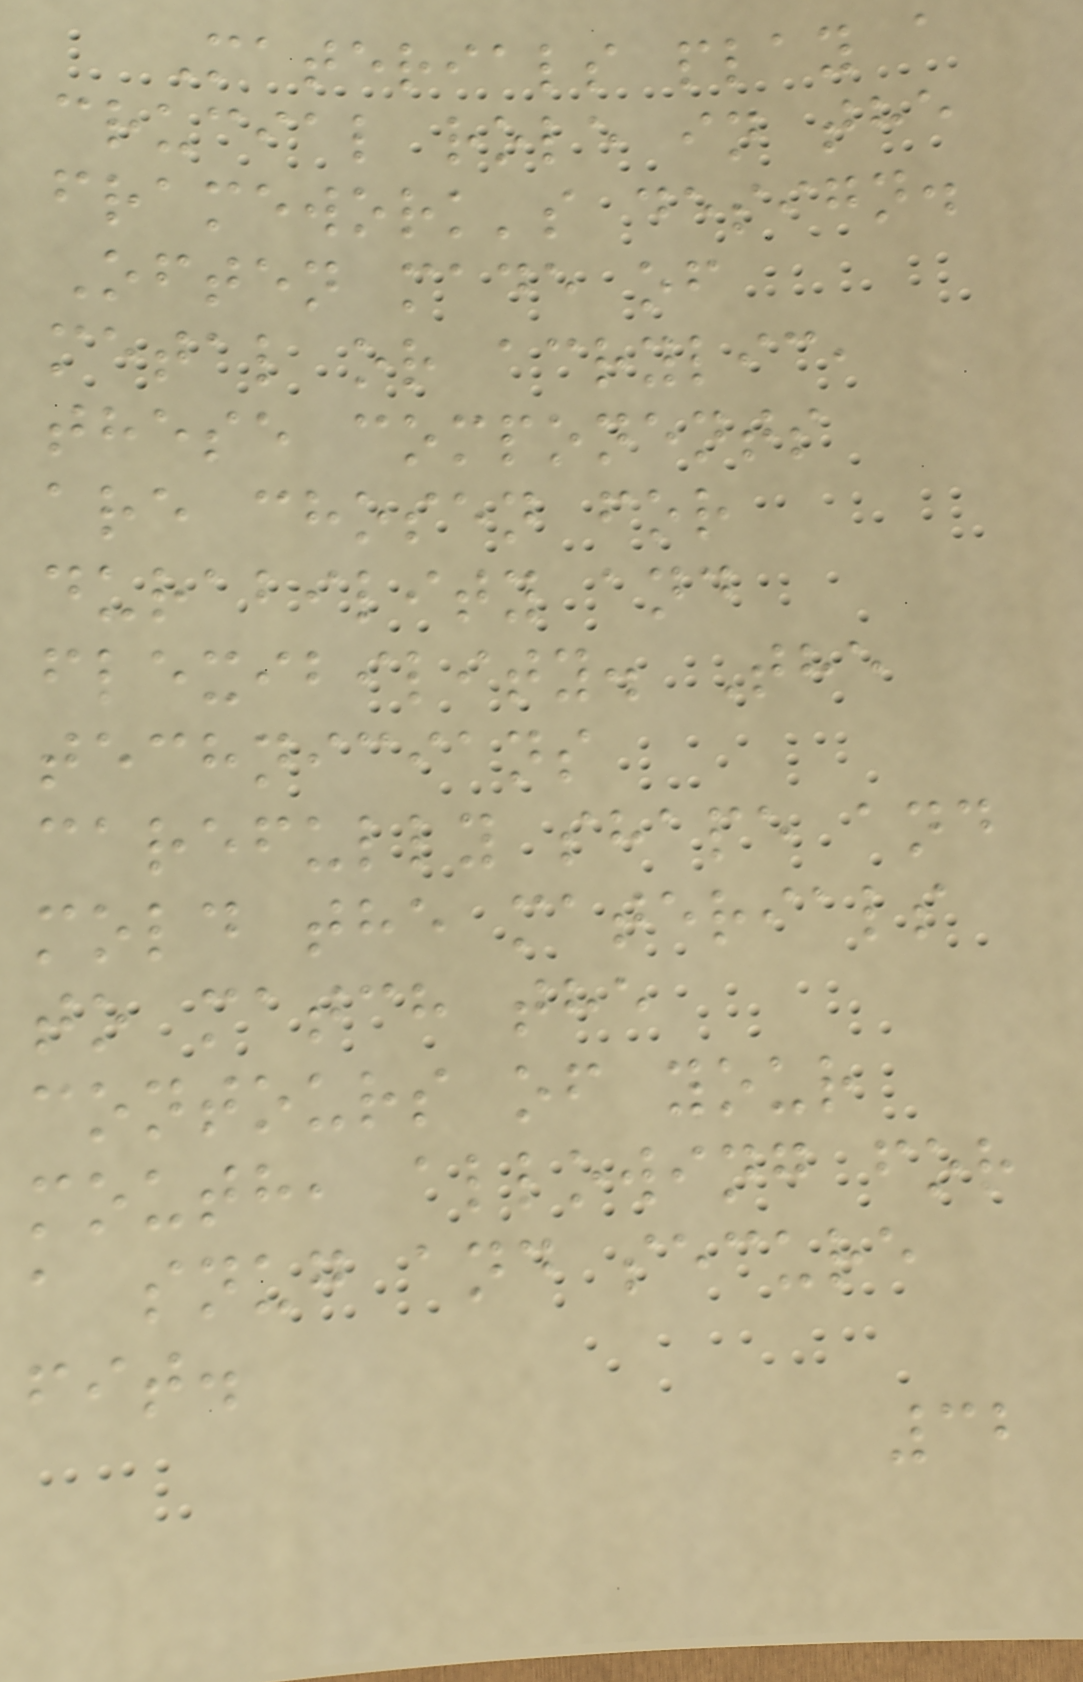Materials play a
crucial role in the
framework's design.
Often made of
metal or acrylic,
these components
are chosen for
durability and
flexibility. The
technicians
carefully shape and
mold the materials
to match the
contours of your
mouth, allowing for
a snug and secure
fit.
32
